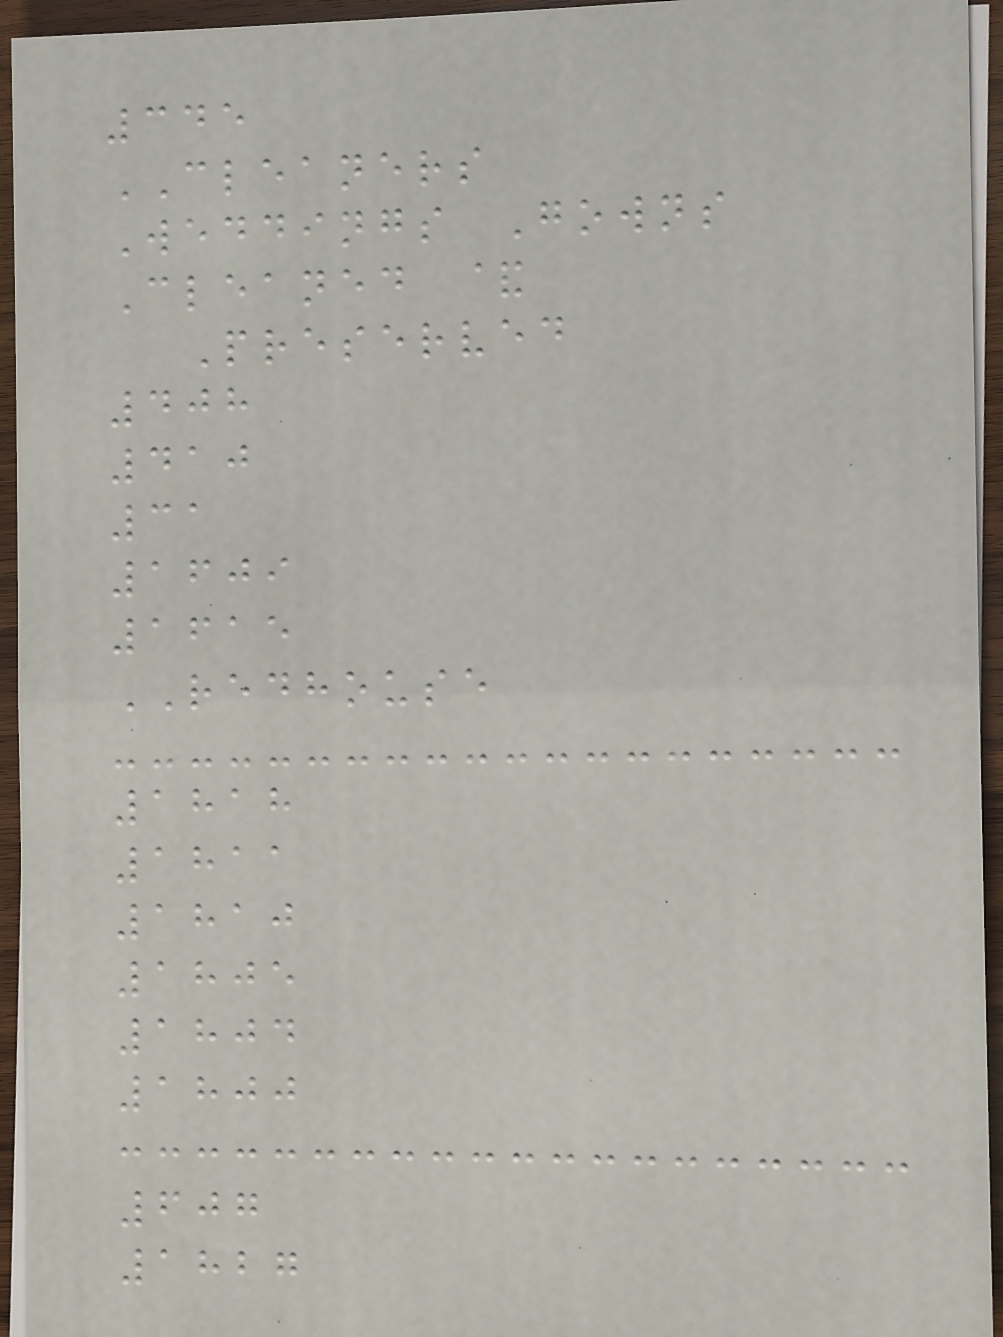345
CLEANERS
Weddings Gowns
Cleaned &
Preserved
408
410
31
1609
1615
REDHOUSE
1818
1811
1810
1805
1804
1800
607
1827
